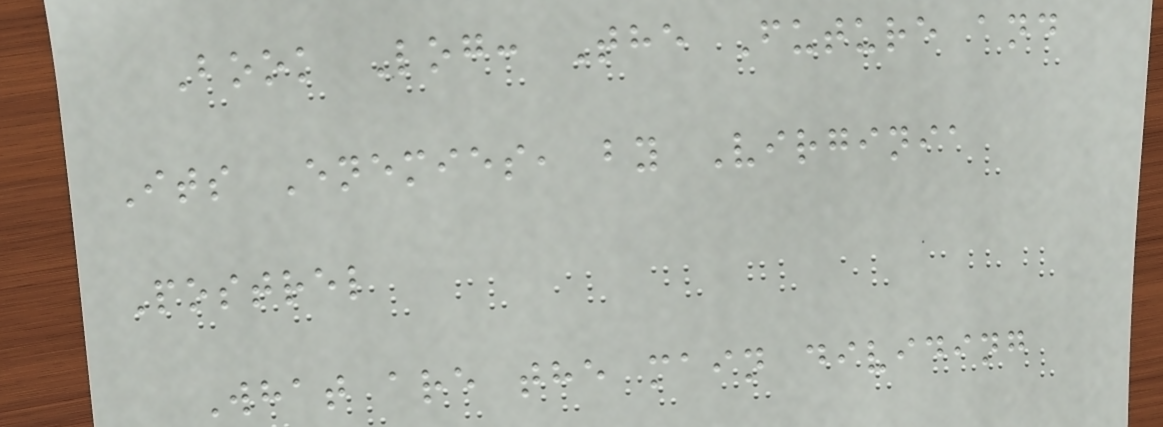Book Log: The Future and
Its Enemies, by Virginia
Postrel
What are the main dividing
